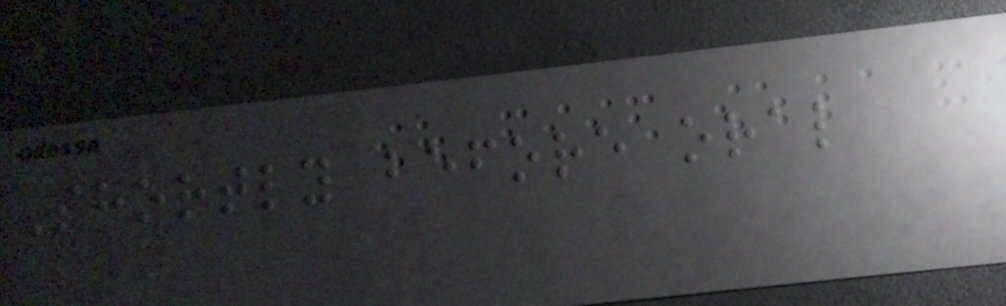Shortly before oral
